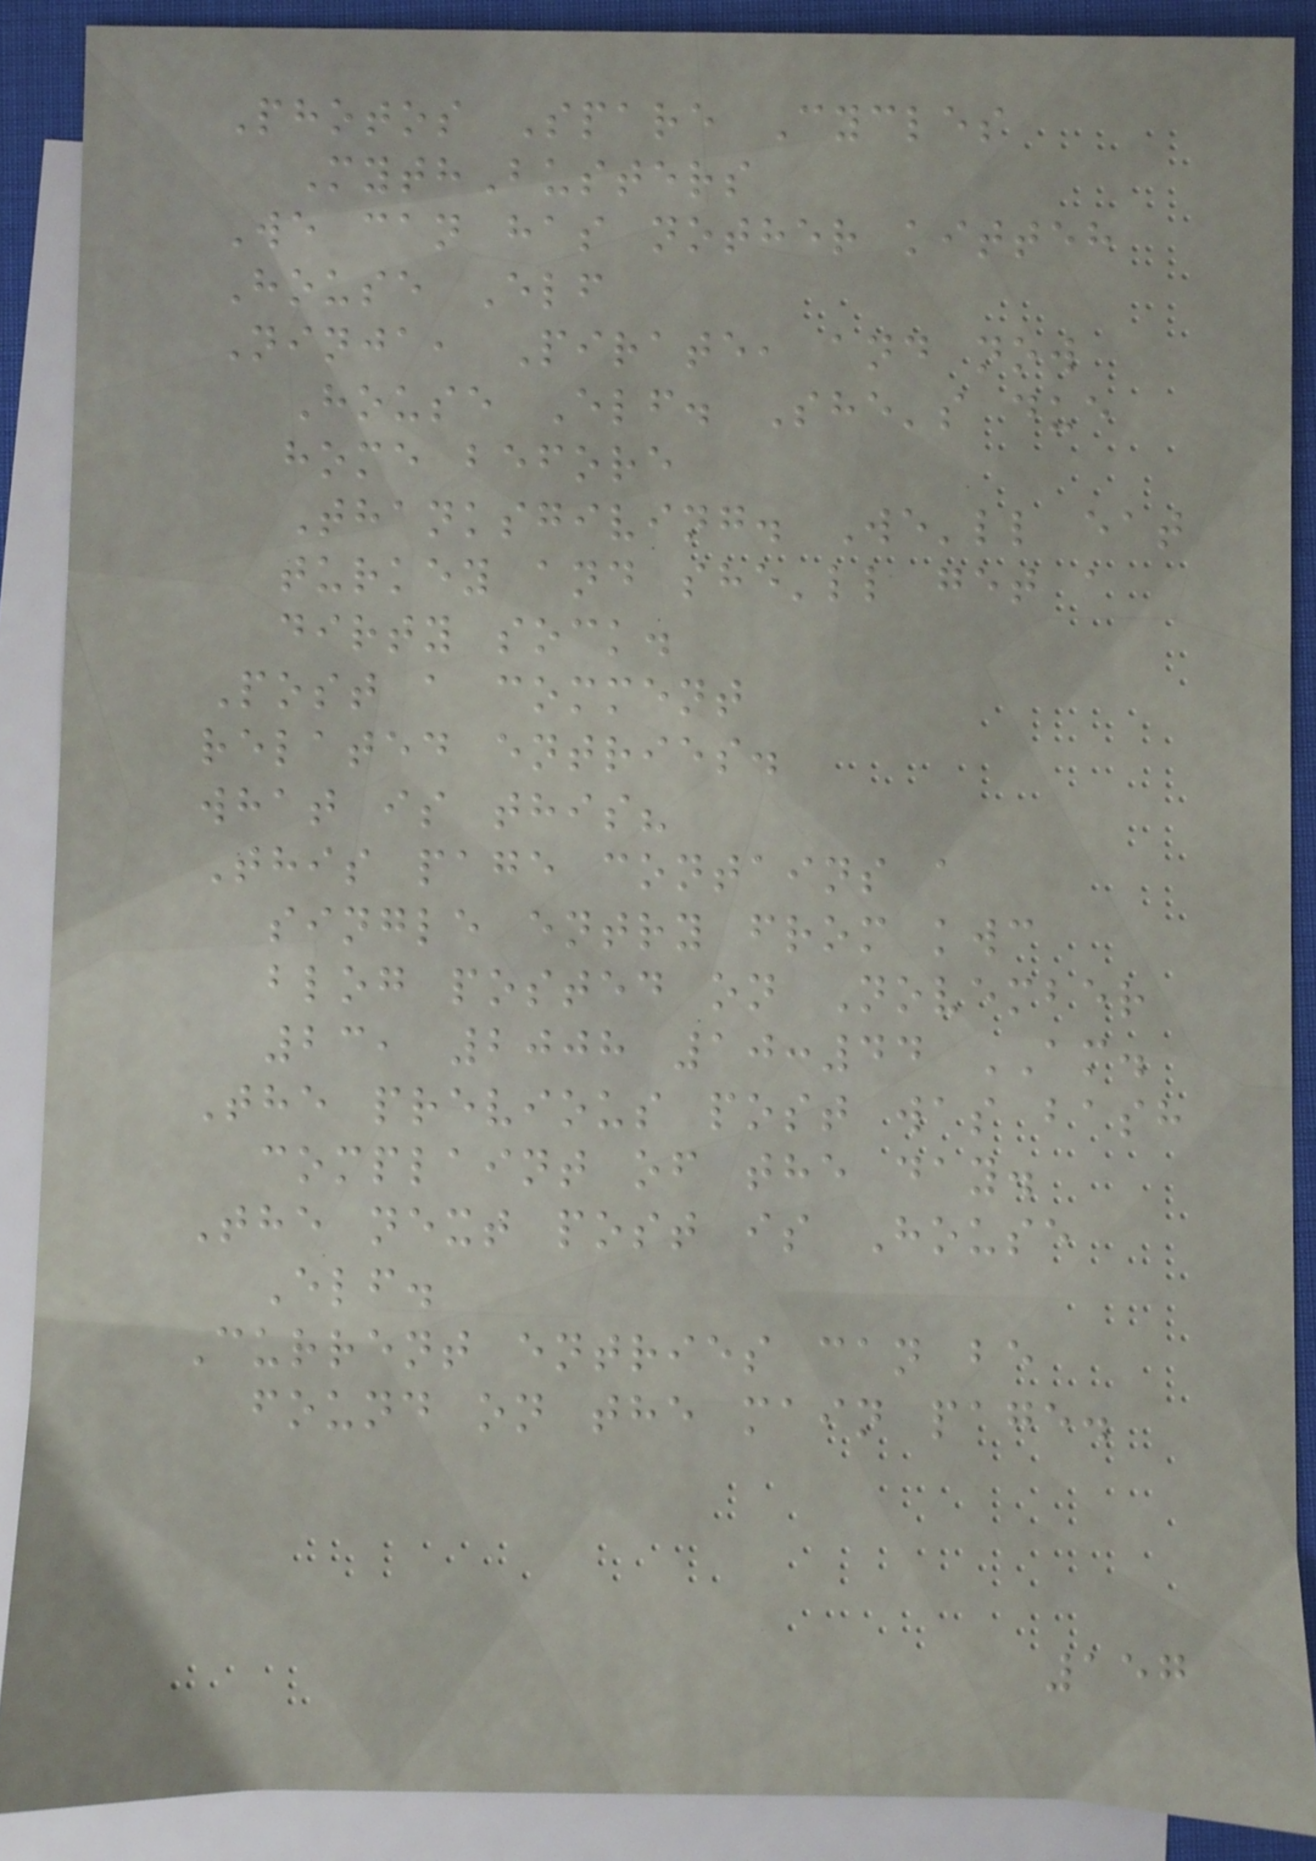Photos Spare Cycles
MythBusters
We can has nother kitteh
House Elf
Ninja, Pirate, and now
House Elf. She's due
home before
Thanksgiving. We'll eat
turkey and she'll get a
dirty sock.
Post a comment
related entries.
what is this?
This page contains a
single entry from kwc
blog posted on November
23, 2008 10:44 AM.
The previous post was bash
complaint of the day.
The next post is House
Elf.
Current entries can be
found on the main page.
157
